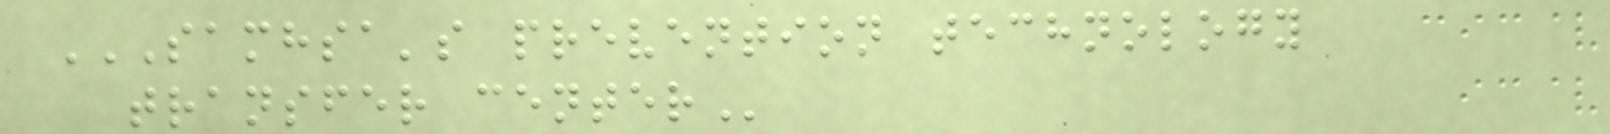SAMHSA'S PREVENTION TECHNOLOGY
TRANSFER CENTER
